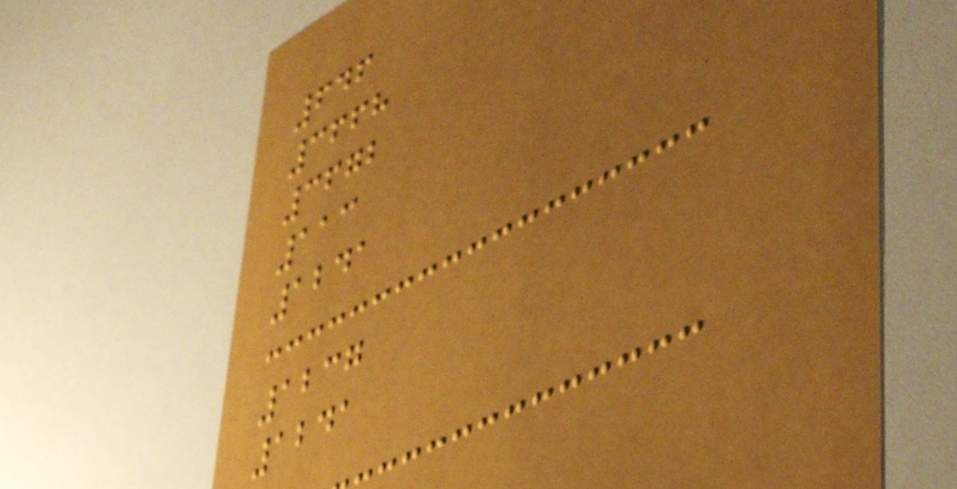646
3668
3672
113
1241
1237
1241
